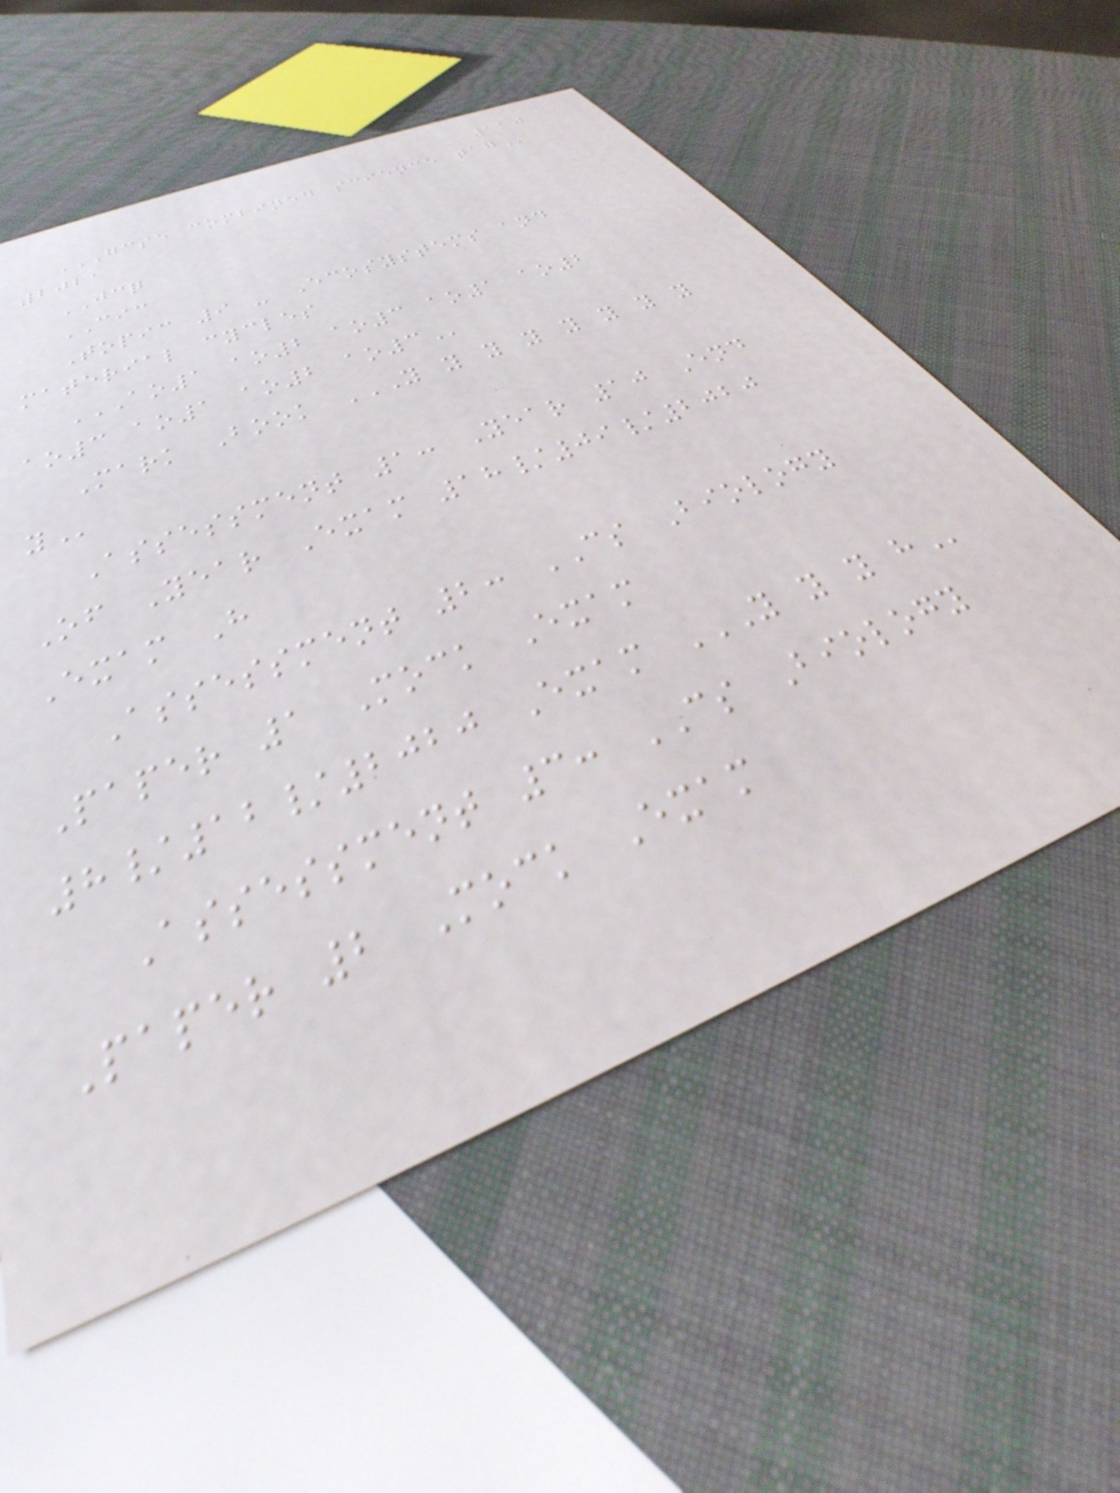110
GCSE COMBINED SCIENCE TAG
2021
JCQ
CIC
Topic 9 - Ecosystems and
material cycles
AO1 AO2 AO3 AO1 AO2
AO3 AO1 AO2 AO3
Mark Book Y Y Y Y Y Y Y Y
Y
Assessment 1: Year 10 End
Of Year Exam 18/09/2020
Exam H
Assessment 2: CS Biology
Paper 1 Mock Exam
8/12/2020 Exam Y Y Y H
Assessment 3: CS Biology
Paper 2 Mock Exam
